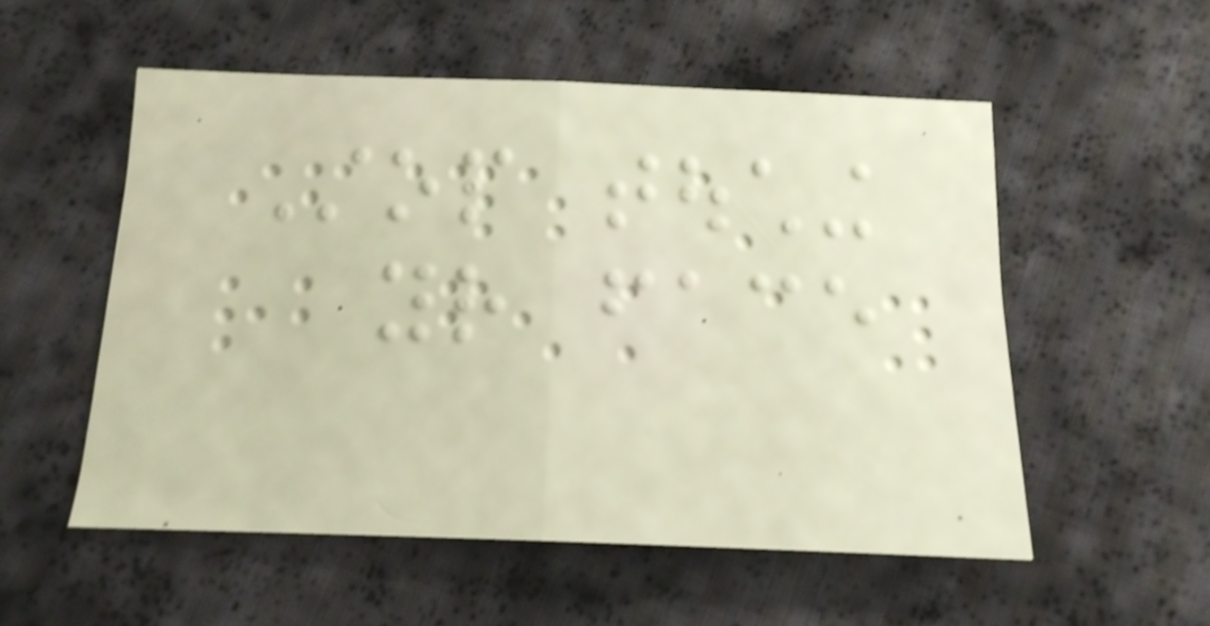Stop touching
your face
